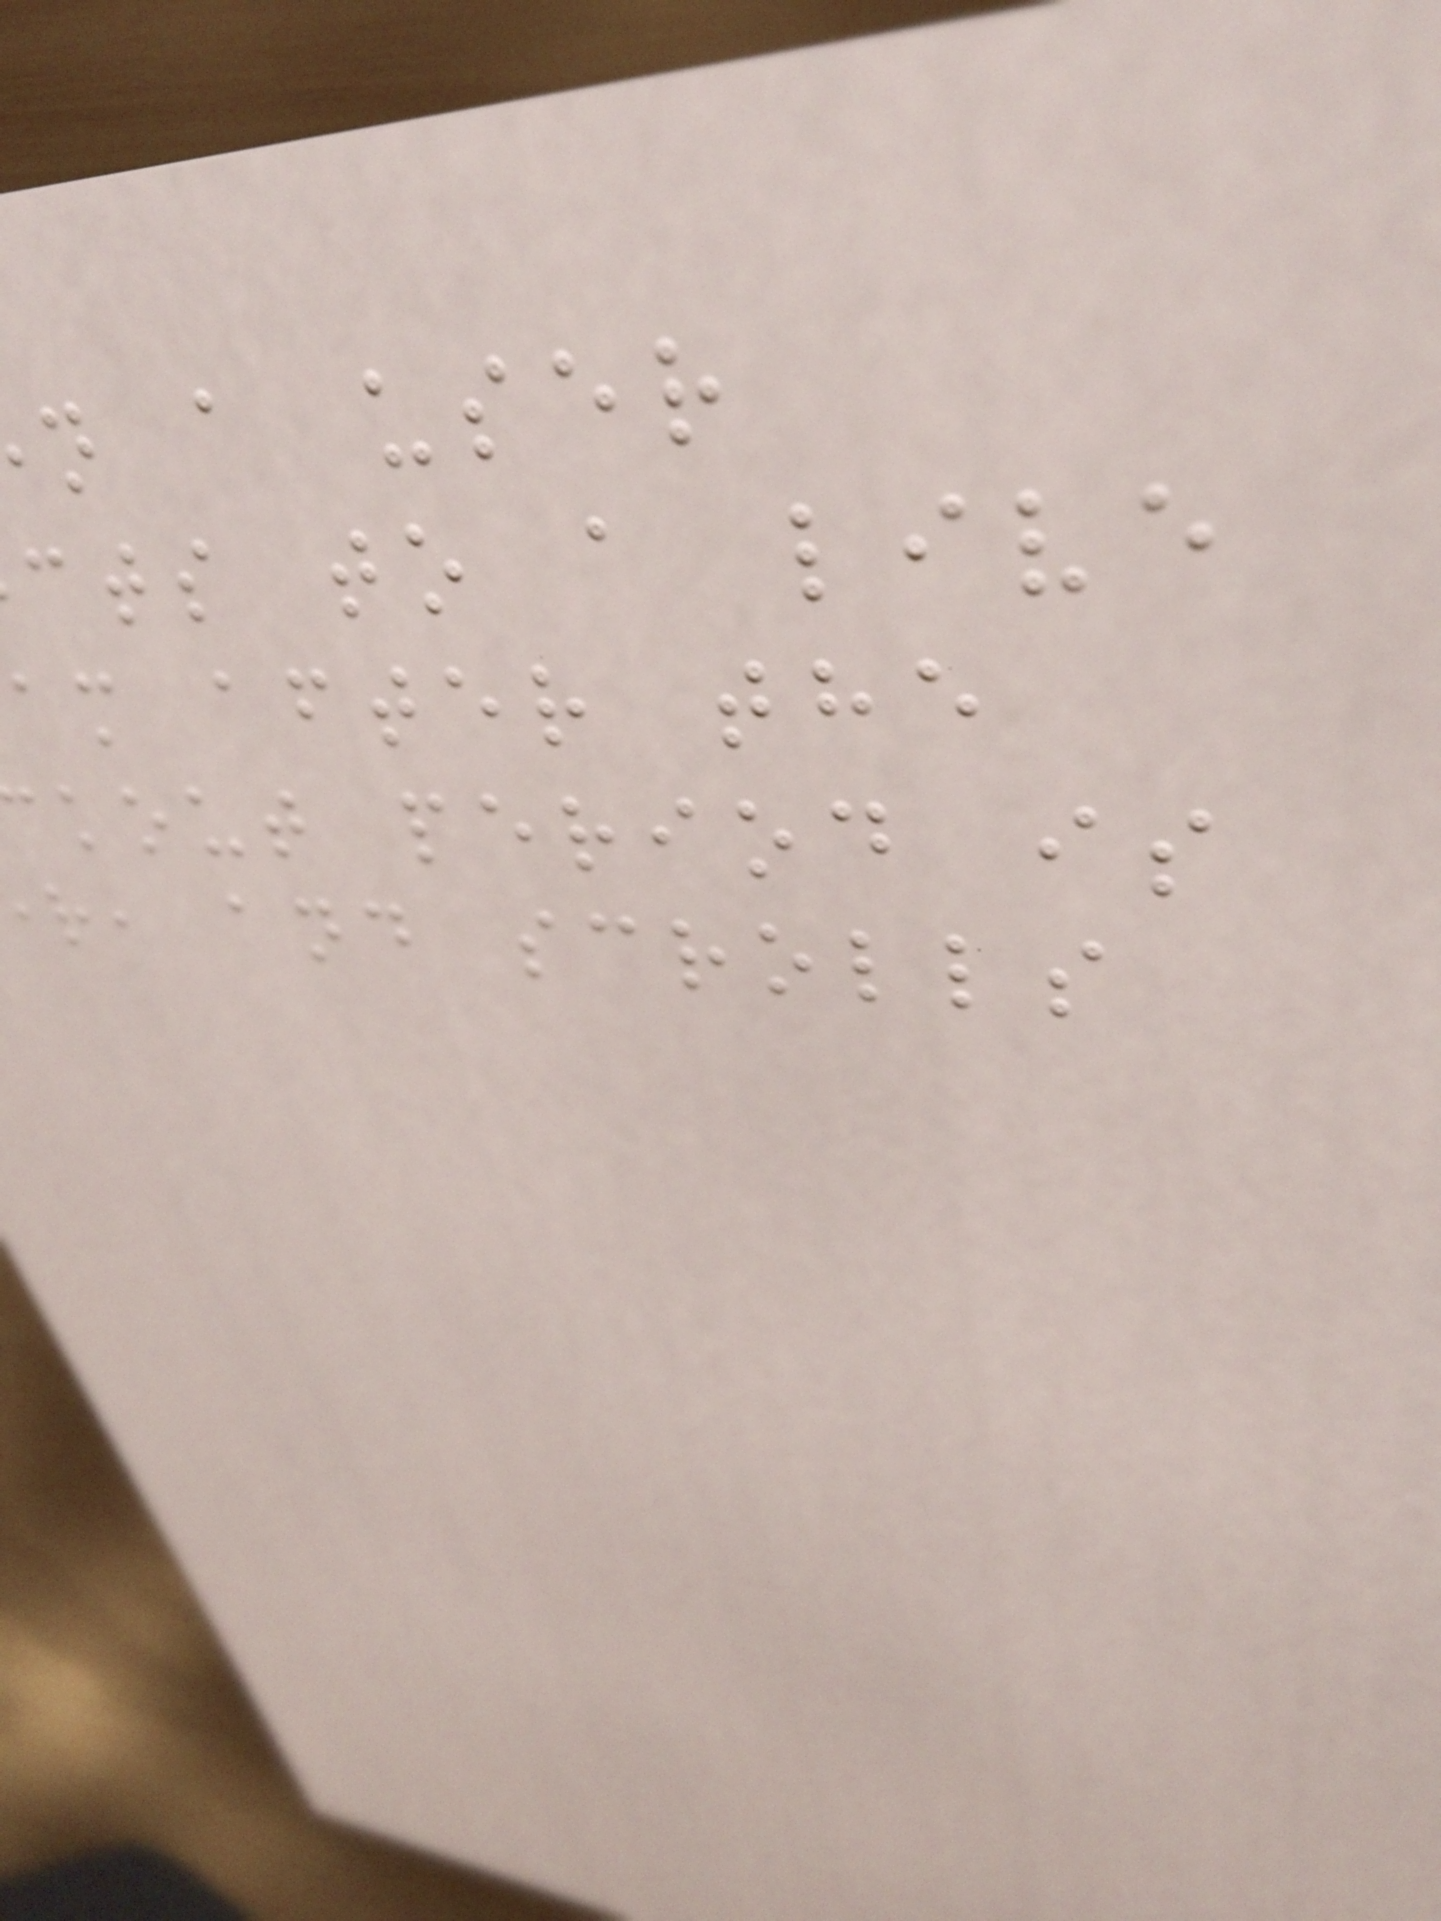n a user
cts to a live
am after the
kout period is
r, and scrolls
